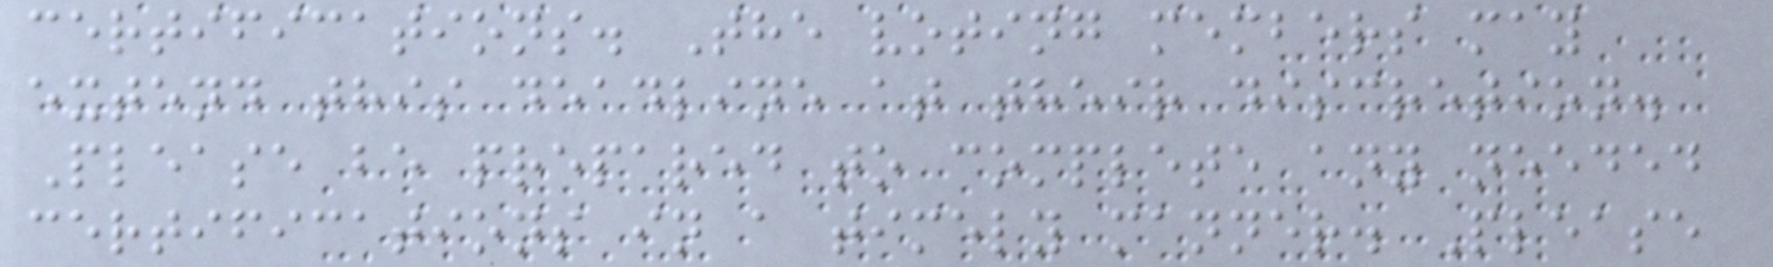certifications. The voting members may
extend this deadline at their discretion.
Please be prepared to complete any needed
certifications in a timely manner. Please
